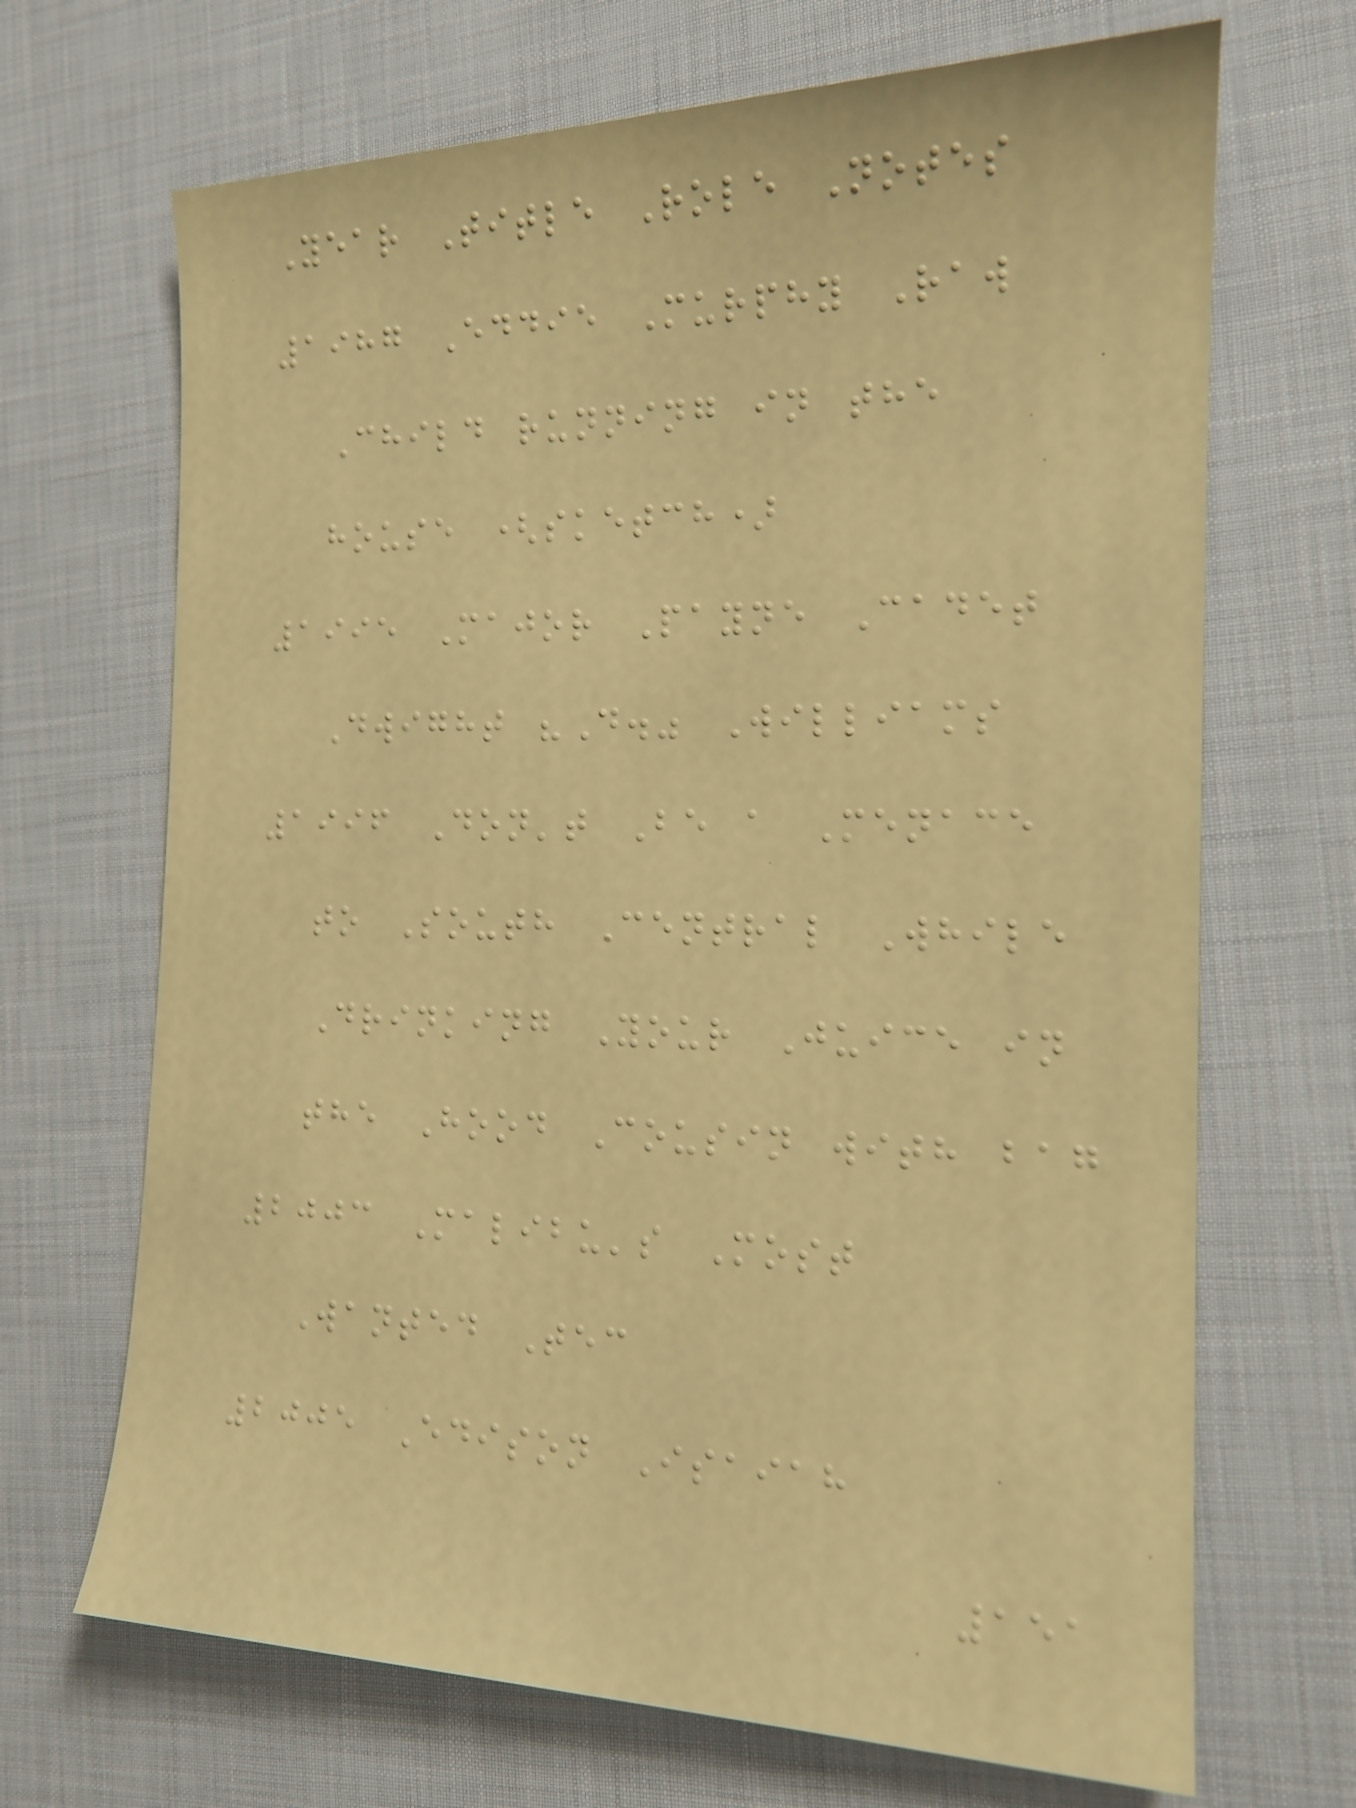Year Title Role Notes
1987 Eddie Murphy Raw
Child running in the
house (sketch)
1995 Major Payne Cadet
Dwight "D." Williams
1996 Don't Be a Menace
to South Central While
Drinking Your Juice in
the Hood Cousin with bag
2003 Malibu's Most
Wanted Tec
2005 Edison Isaiah
151
